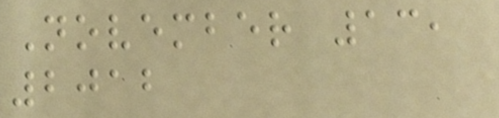November 13,
2012
